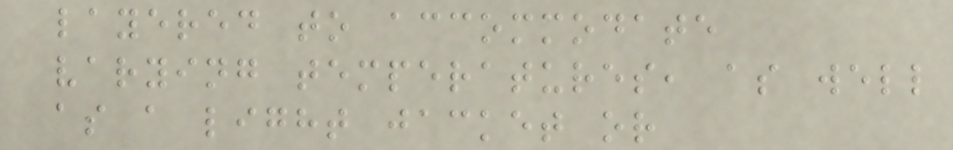layered to accommodate
varying temperatures, as well
as a light jacket or
